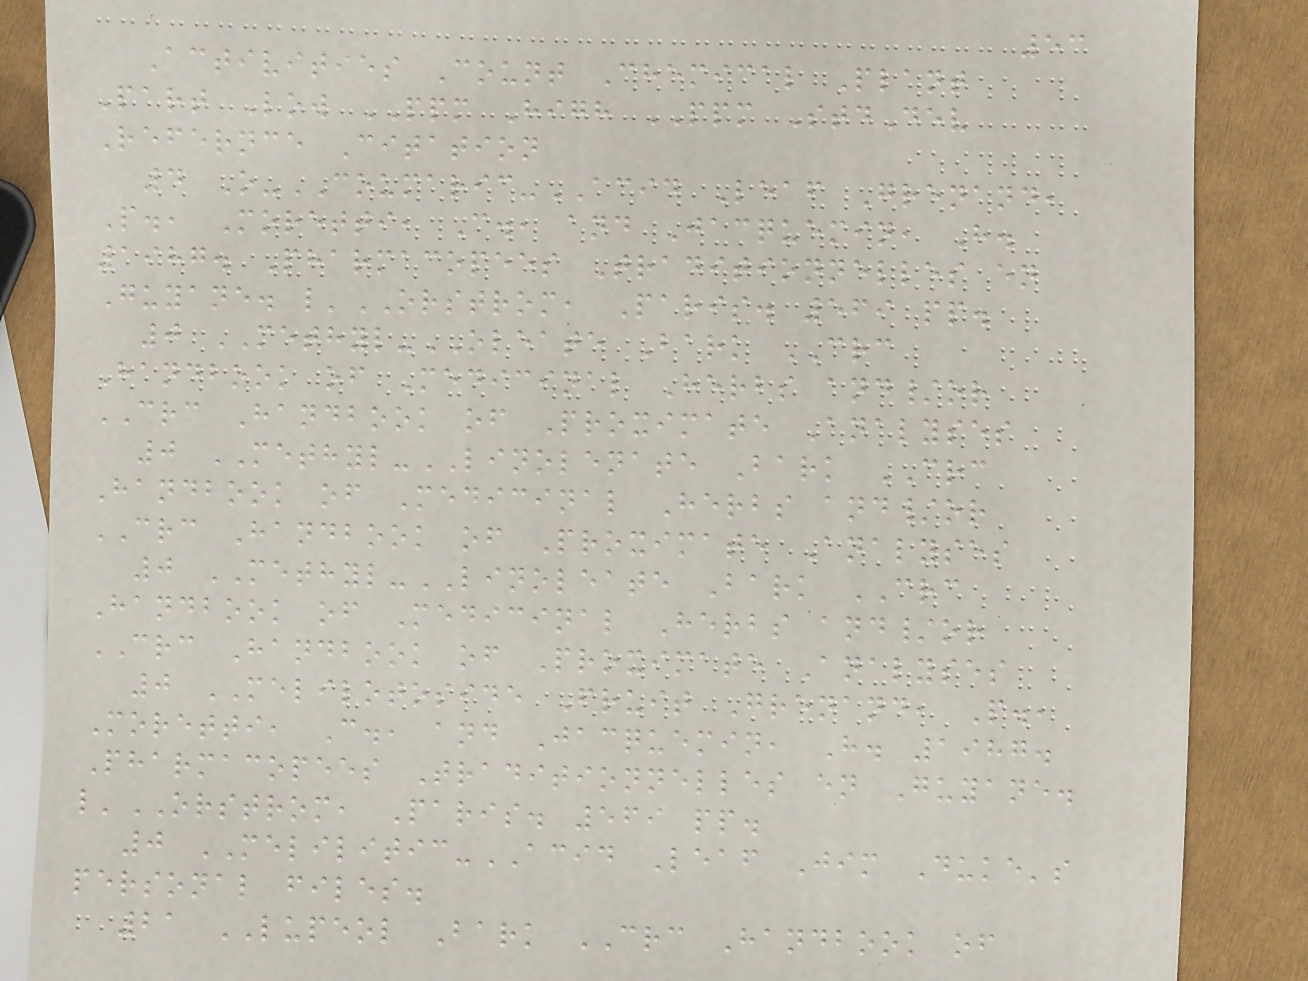53
Activities Count Chemical Plant
Part Low PPM High PPM StdDev
Refernce Citation
4 O-COUMARIC-ACID Leaf Grenand,
P., Moretti, C., and Jacquemin, H.
1987. Pharmacopees Traditionnelles en
Guyane. l'ORSTROM, Paris. 569 pp.
0 METHYL-OLEATE Bark CRC
Handbook of Medicinal Herbs and/or
CRC Handbook of Proximate Analyses
0 METHYL-LINOLENATE Bark CRC
Handbook of Medicinal Herbs and/or
CRC Handbook of Proximate Analyses
0 METHYL-LINOLEATE Bark CRC
Handbook of Medicinal Herbs and/or
CRC Handbook of Proximate Analyses
0 MELILOTOSIDE Fruit Grenand, P.,
Moretti, C., and Jacquemin, H. 1987.
Pharmacopees Traditionnelles en Guyane.
l'ORSTROM, Paris. 569 pp.
0 MELILITIC-ACID Leaf Jim Duke's
personal files.
21 LUPEOL Bark CRC Handbook of
